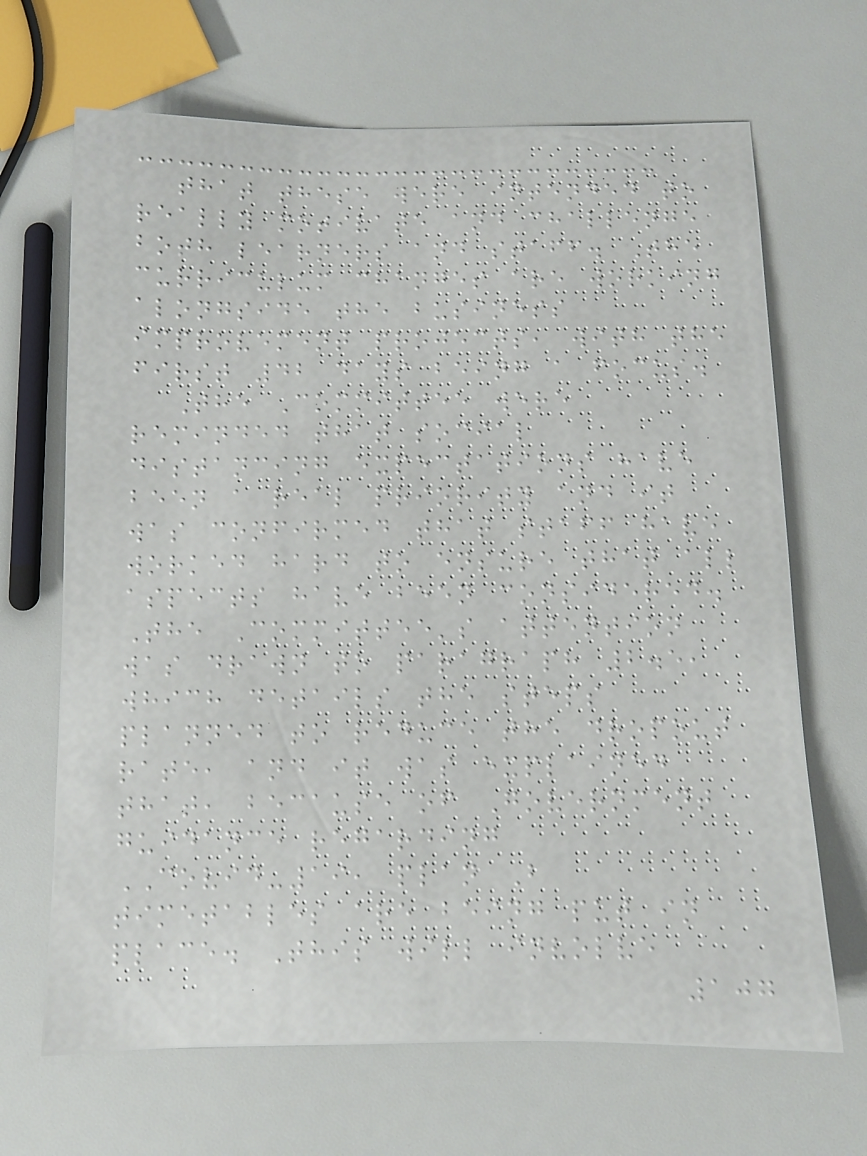that these were intended to
really motivate and challenge
both learners and staff. The
curriculum changes are working
alongside the business
improvement projects, with the
first 42 days being a focus.
The Committee were
reminded that social
distancing expectations have
been a real priority and it
was confirmed that staff have
worked hard to ensure that all
aspects have been considered.
The Committee's attention
was drawn to paragraph 2.5,
which details the steps
planned to reduce the dropout
rate, and it was explained
that, because of Government
guidance regarding
COVID-19, plan B
timetables are being put in
place. This will involve
107
